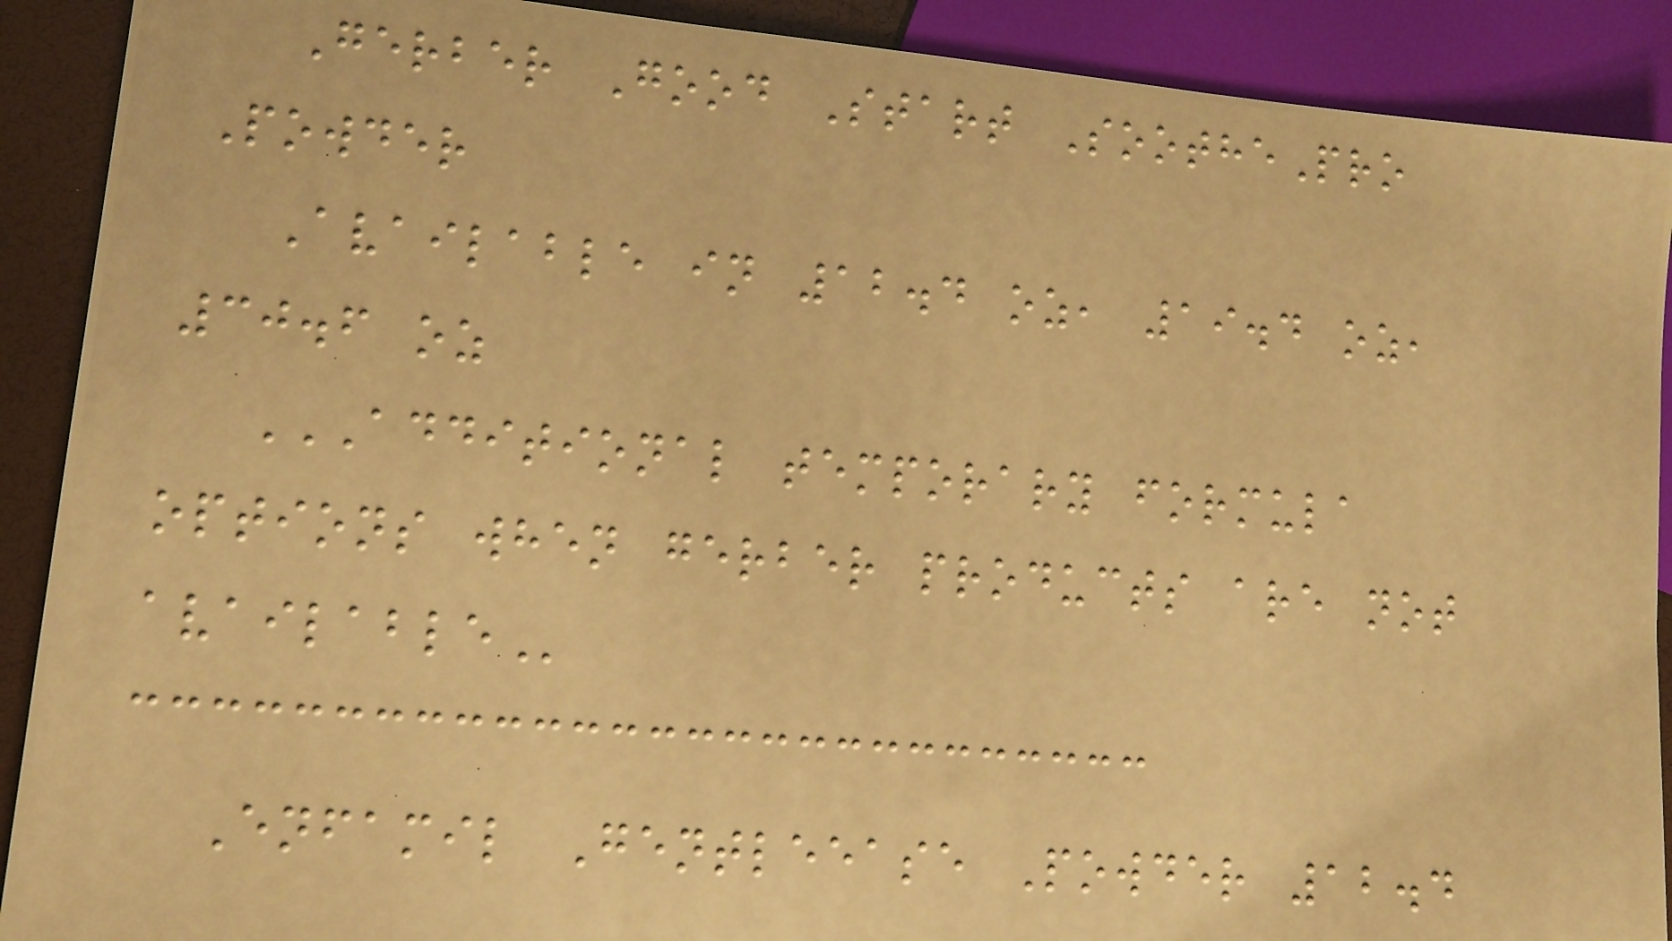Gerber Good Start SoothePro
Powder
Available in 12.4 oz, 19.4 oz,
30.6 oz
ADDITIONAL TEMPORARY FORMULA
OPTIONS WHEN GERBER PRODUCTS ARE NOT
AVAILABLE
Enfamil Gentleease Powder 12.4
